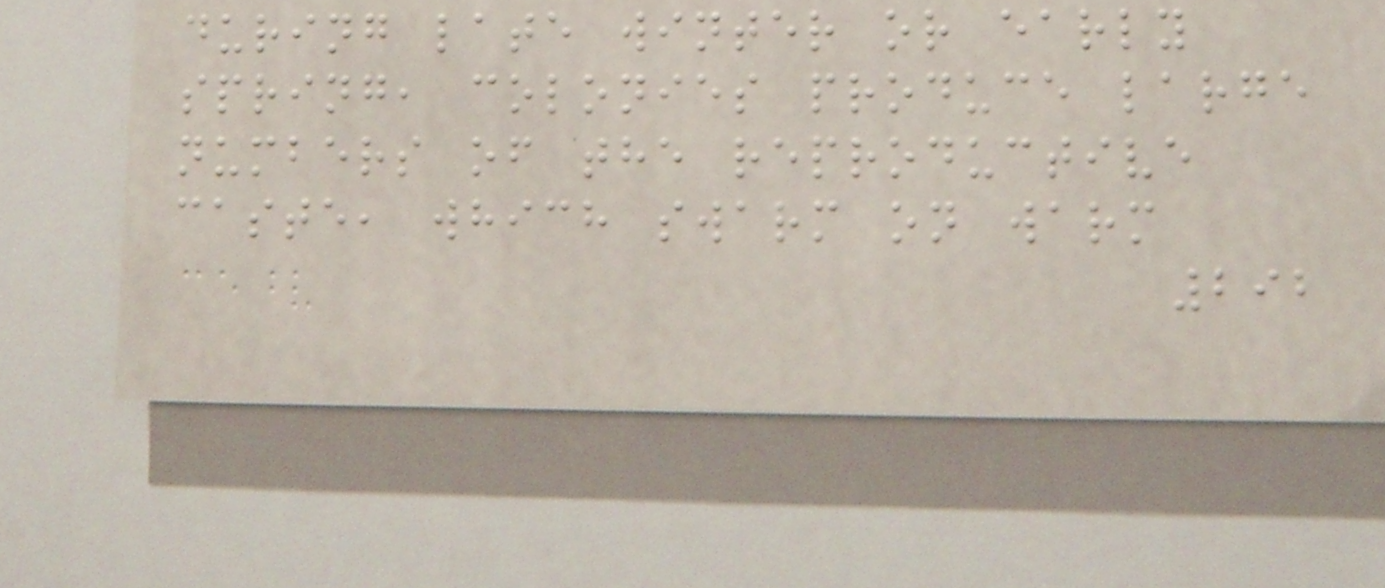during late winter or early
spring, colonies produce large
numbers of the reproductive
caste, which swarm on warm
292
